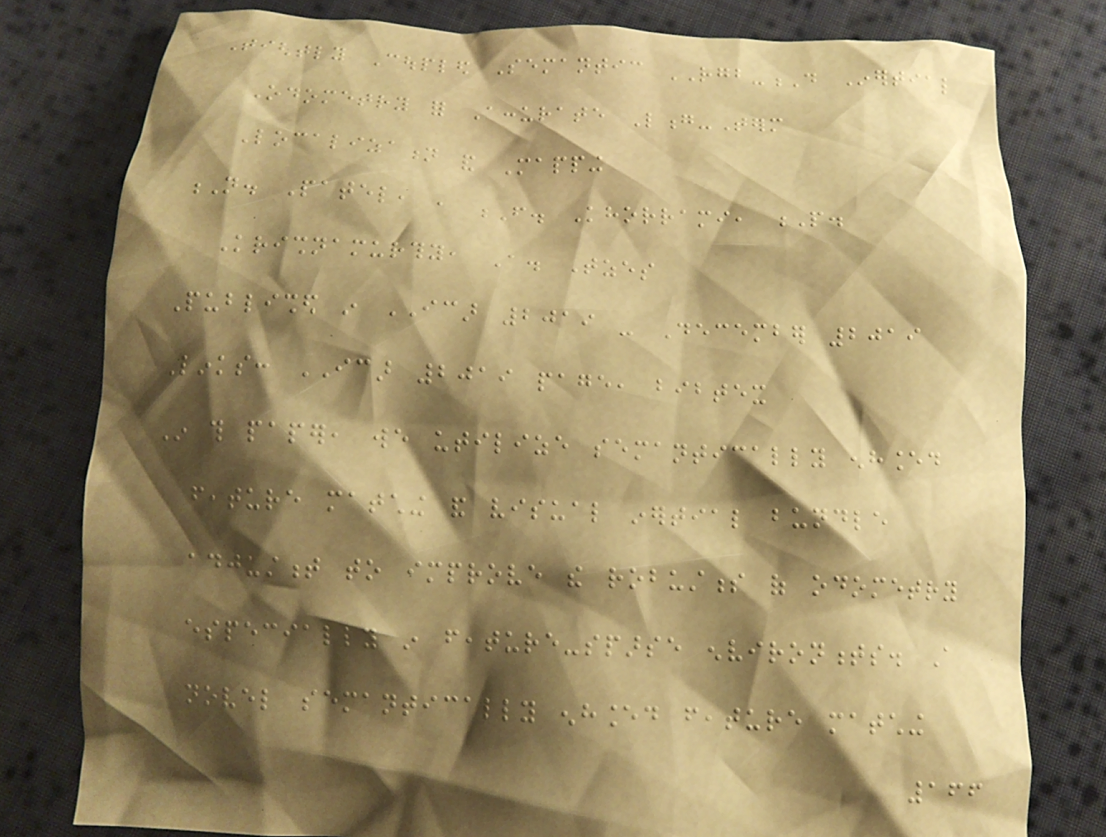Tightly Coupled Semantic RGB-D Inertial
Odometry for Accurate Long-Term
Localization and Mapping
N. Patel, , F. Khorrami, P.
Krishnamurthy, A. Tzes
Published in ICAR 2019 - December 2019
Links: ICAR 2019 page, bibtex
In this paper, we utilize semantically enhanced
feature matching and visual inertial bundle
adjustment to improve the robustness of odometry
especially in feature-sparse environments. A
novel semantically enhanced feature matching
166
